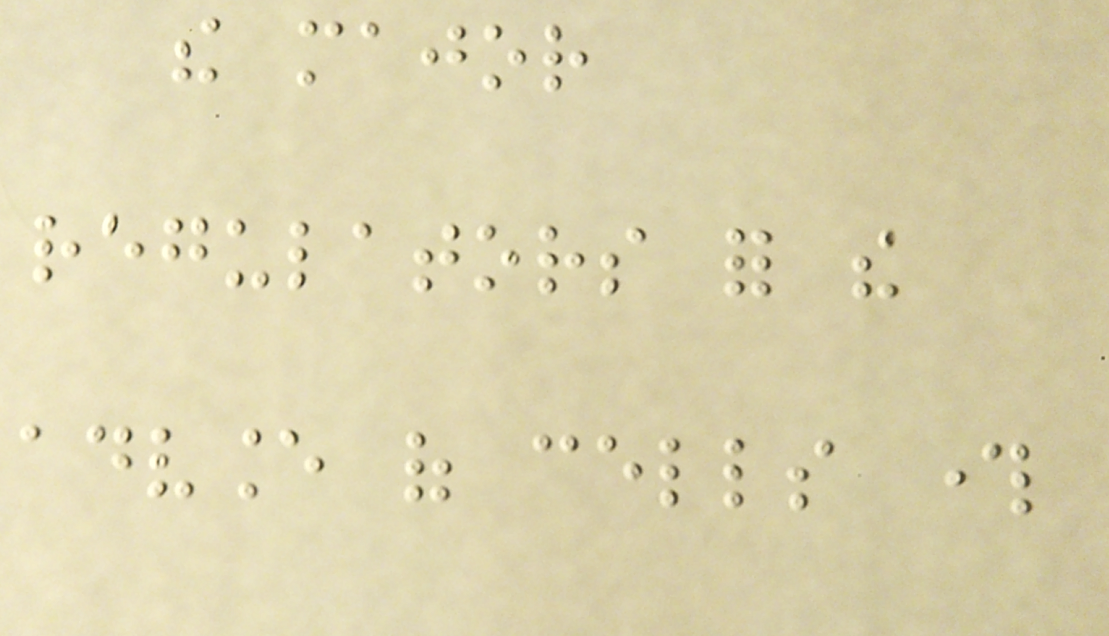the major
regulators for the
advance of cells through
